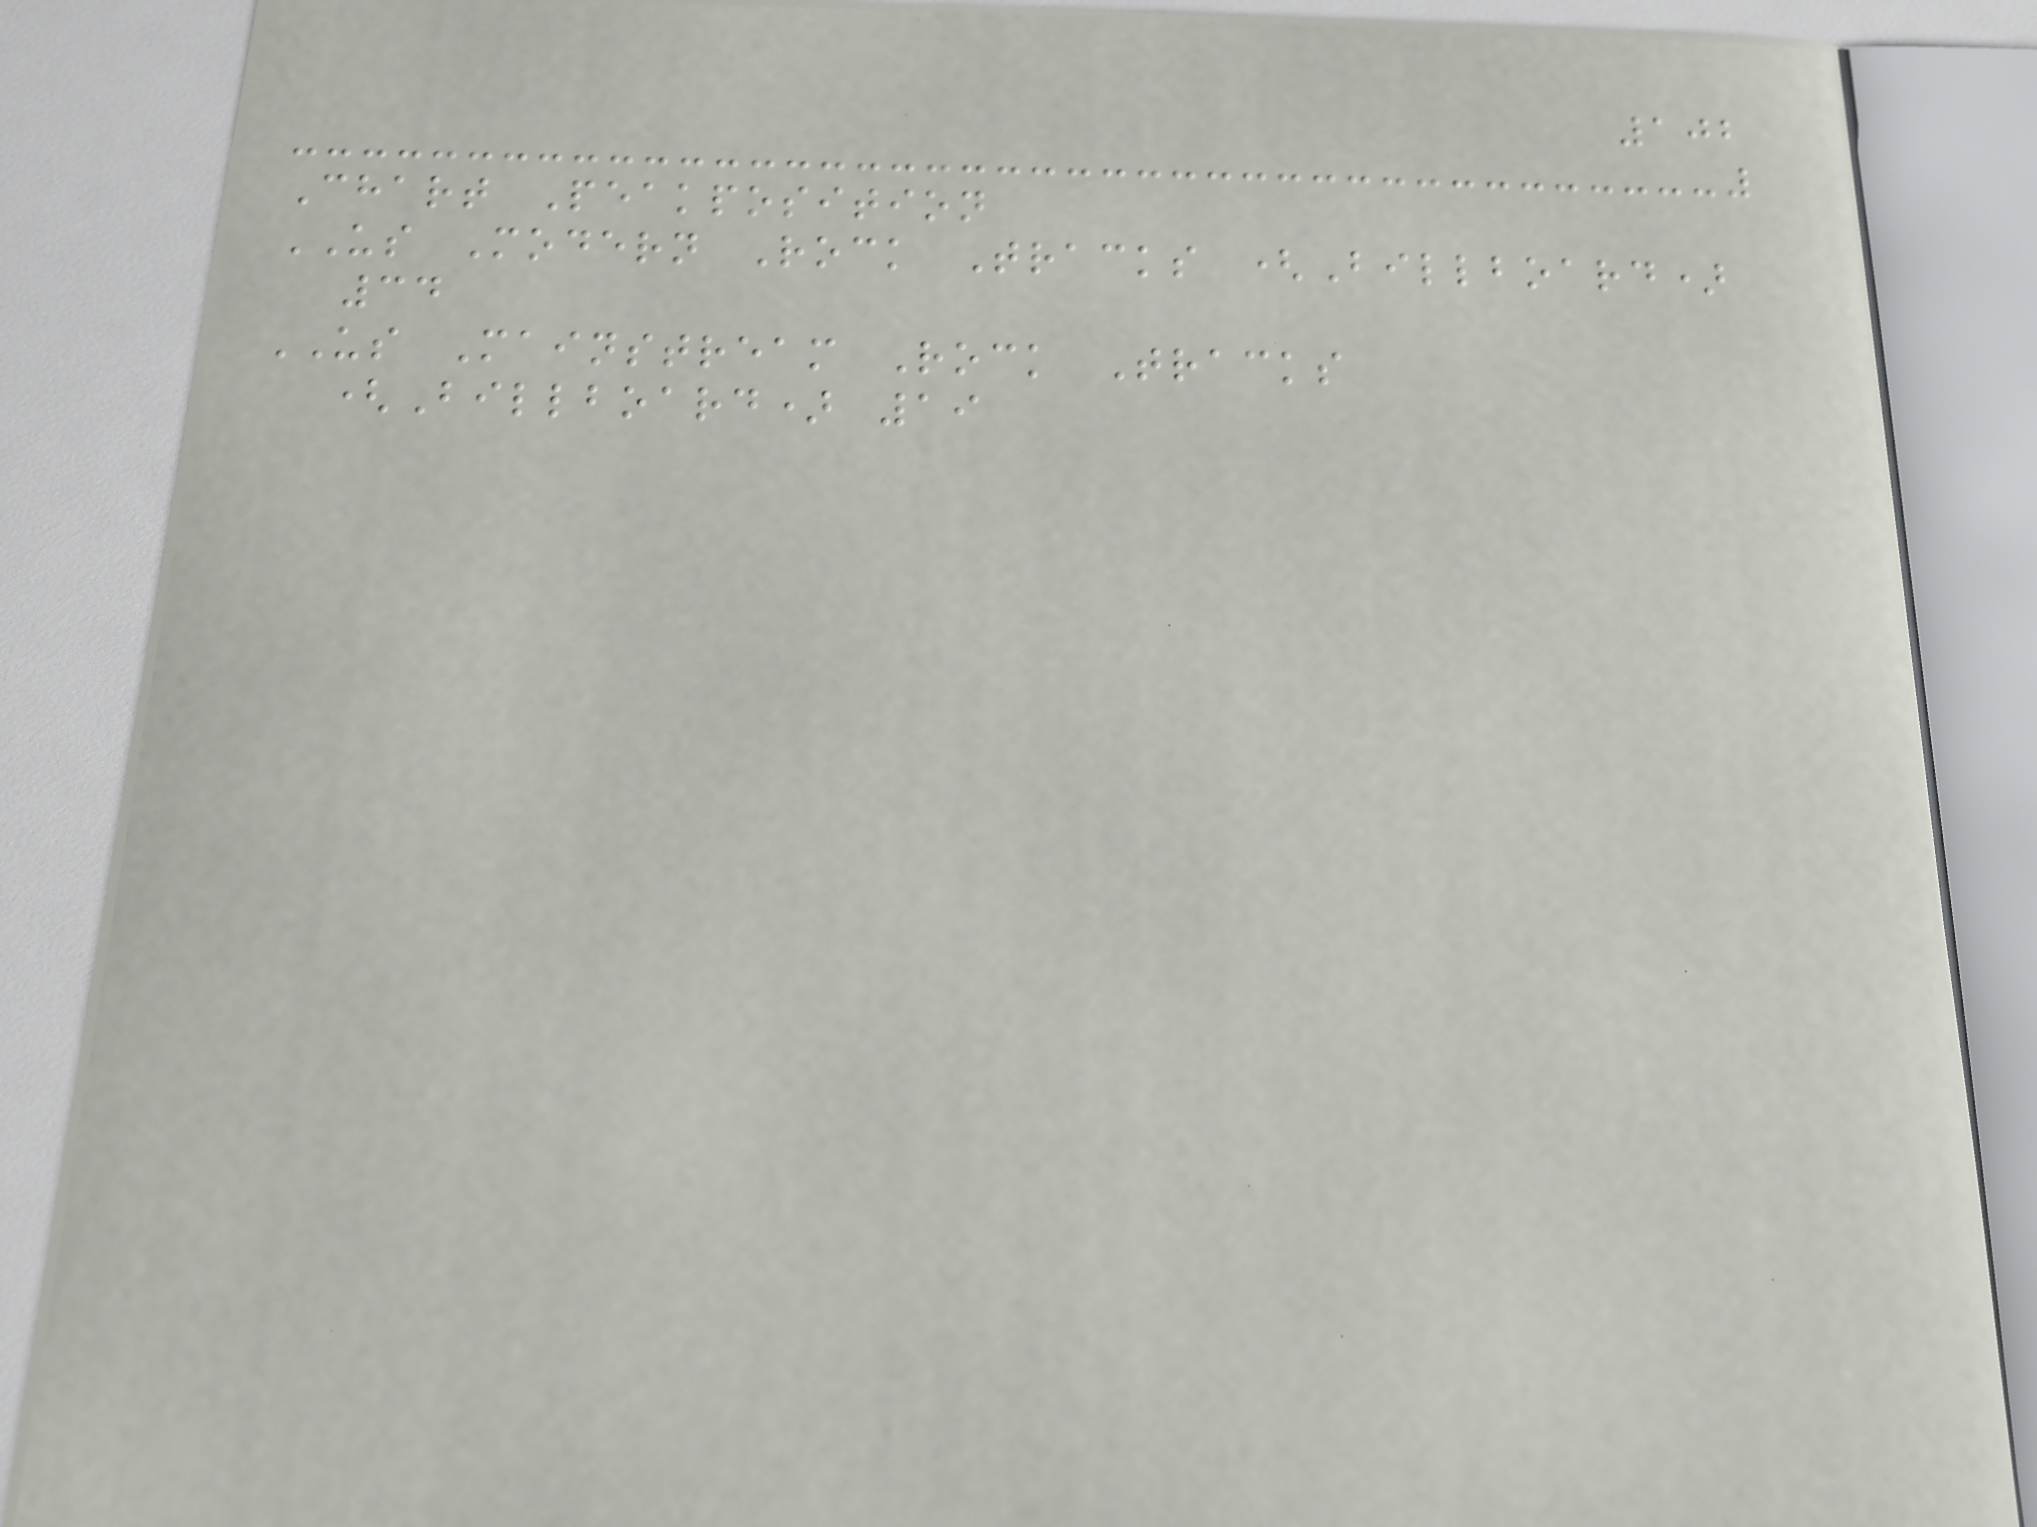102
Chart Peakposition
US Modern Rock Tracks (Billboard)
34
US Mainstream Rock Tracks
(Billboard) 19
